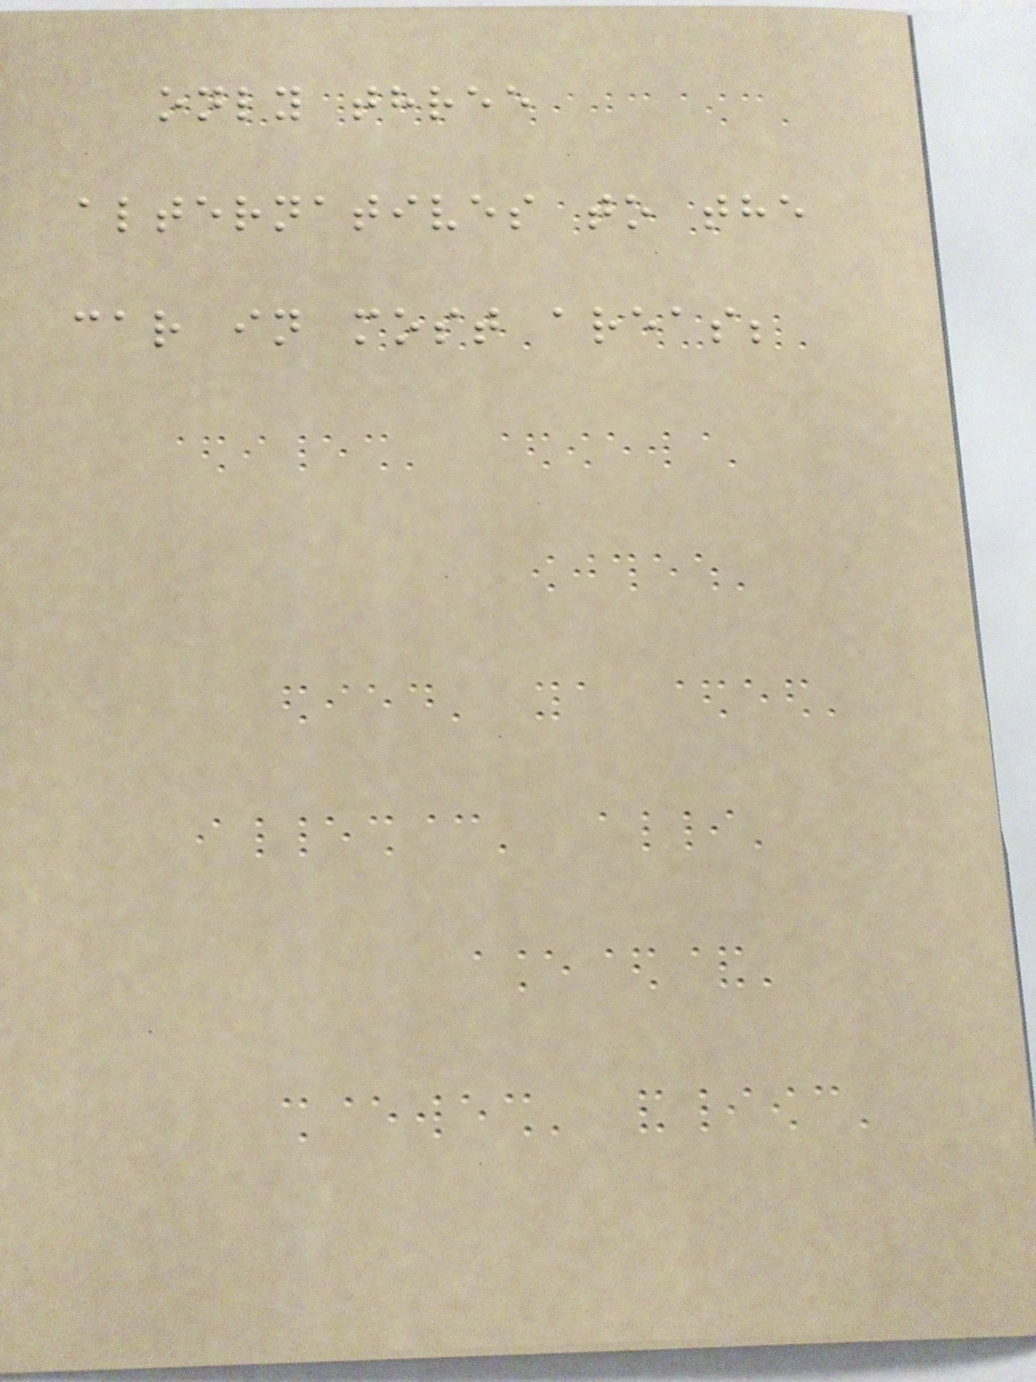only three
alternatives to the
car in most areas;
